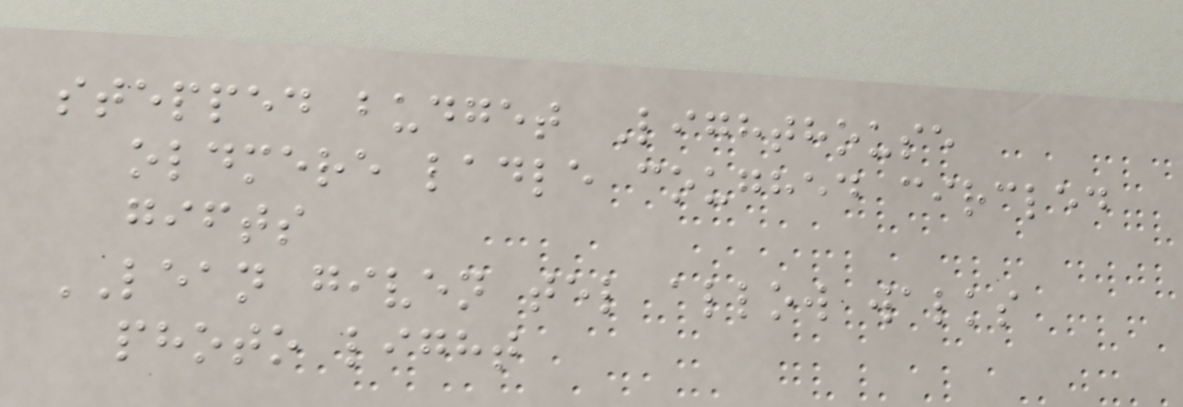stepped budget Lighthouse
oldmere ladle coughed circled
gifts
LEAN given tel allow walks
photo light
